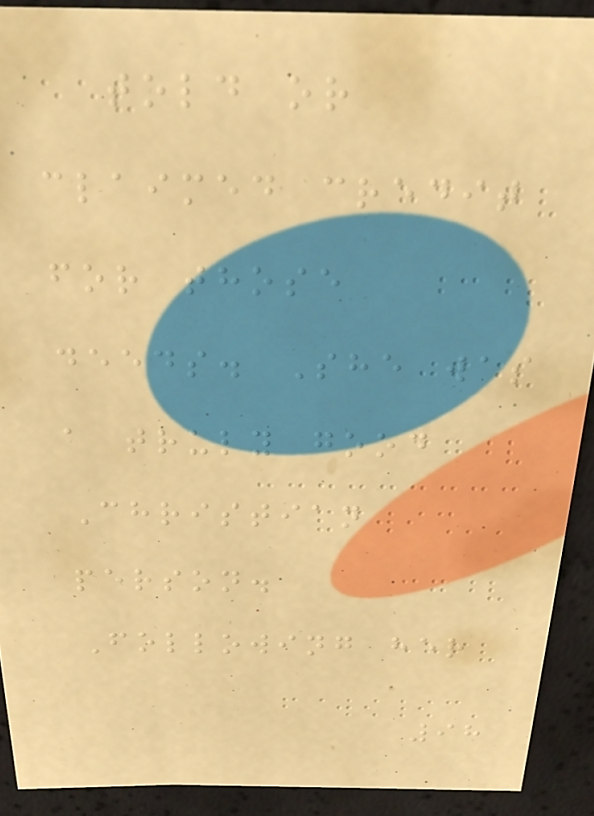told or
claimed credit
for those
deeds. She was
a truly good
Christian
person.
Following her
98
